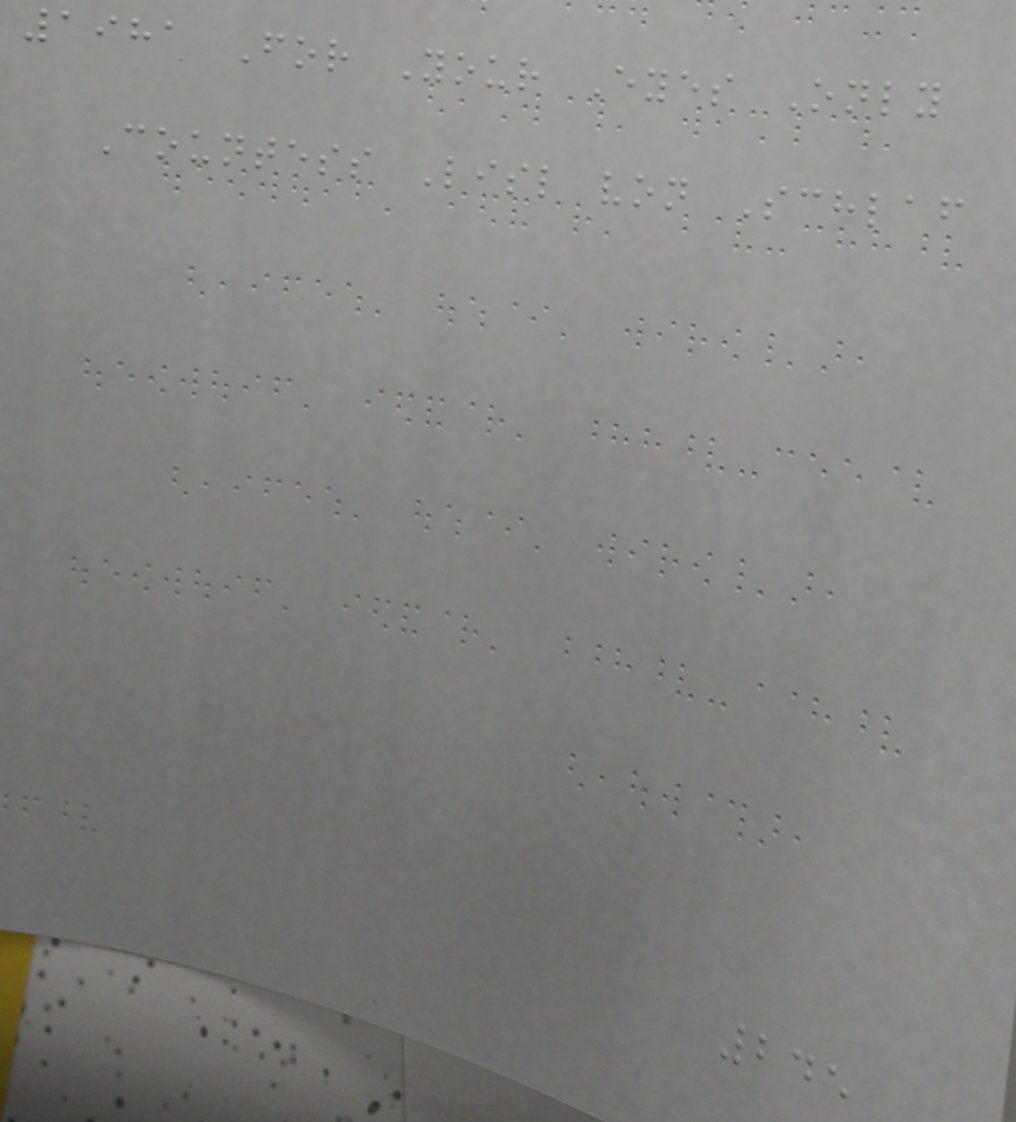1981 For Your Eyes Only
Countess Lisl von Schlaf
245
